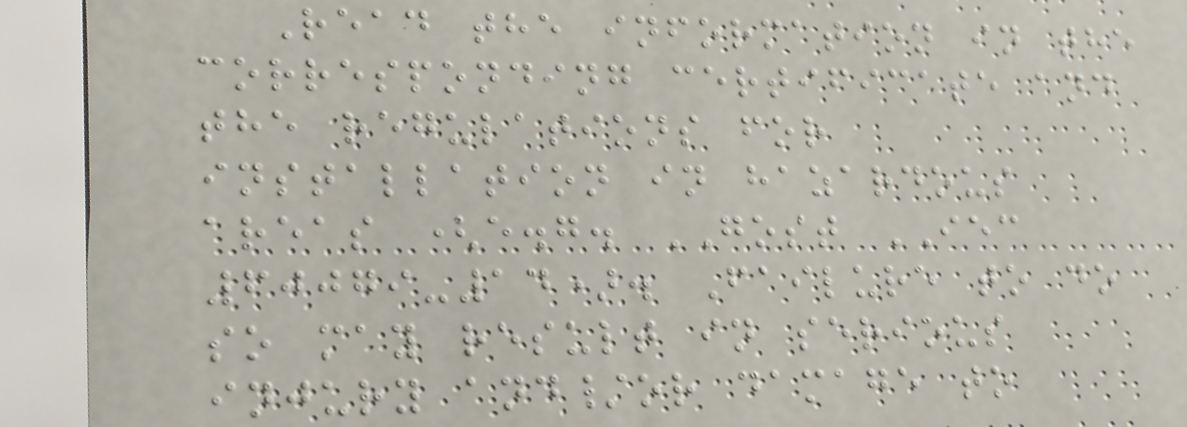Read the information in the
corresponding certificate and
the regulations for
installation in hazardous
areas (e.g. GOST IEC
60079-14). Failure to do
so may result in serious
injury and/or damage to
